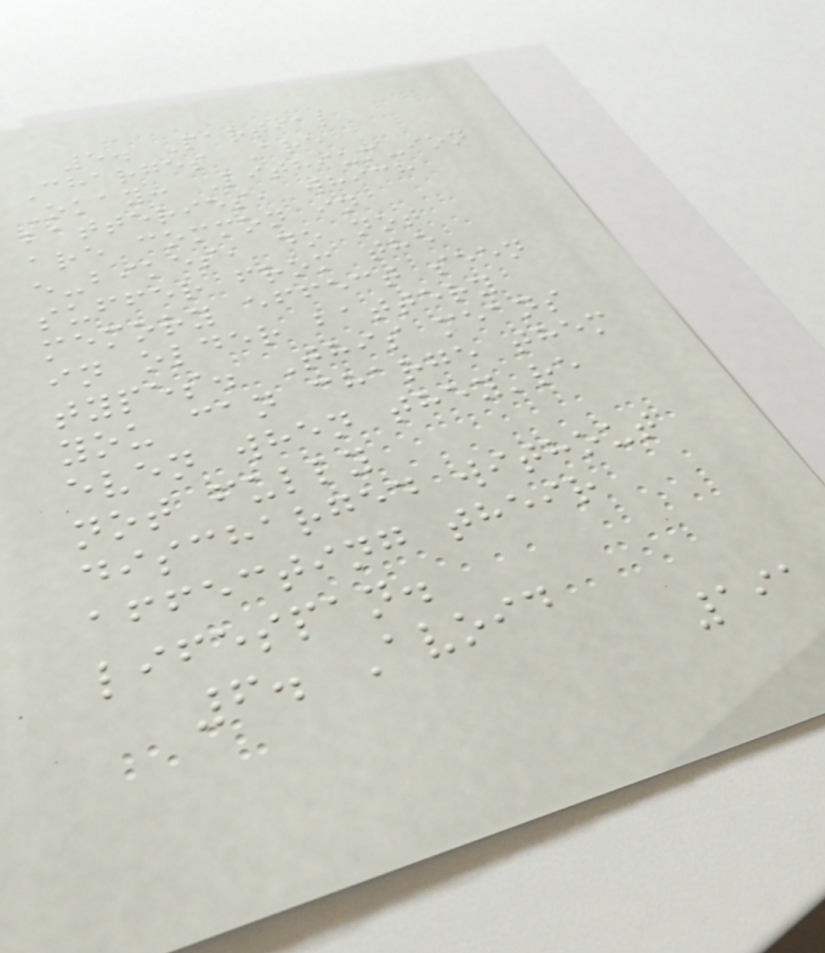5. Partial
Charges Are
Okay: Lithium-ion
batteries, which
are common in
e-bikes, do not
suffer from the
memory effect seen
in older battery
types. This means
you can charge them
even when they're
not fully
discharged without
affecting their
lifespan.
6. Avoid
191
